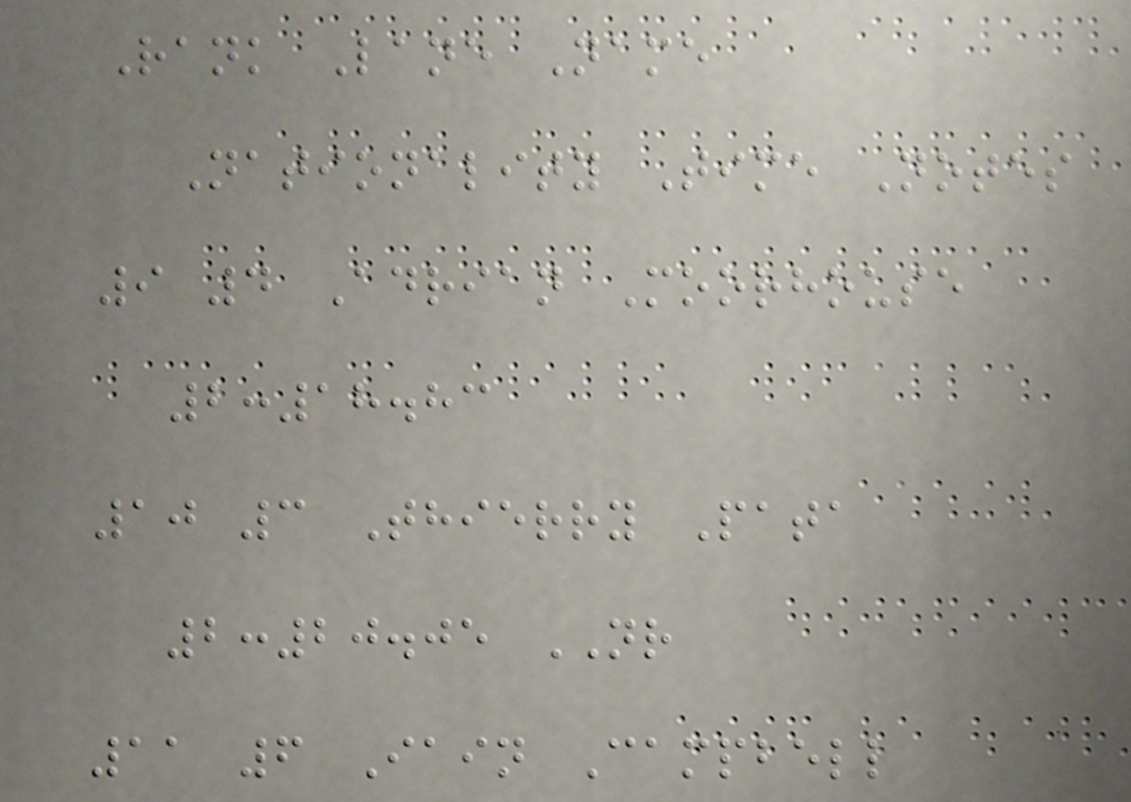Rank Lane Name
Nationality Time Notes
9 4 Adrian Moorhouse
2:18.83
10 3 Thierry Pata
2:20.05 NR
11 6 Iain Campbell
